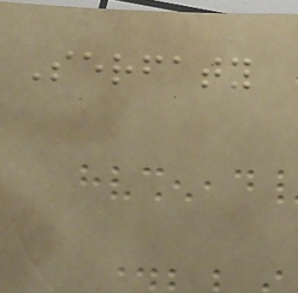Serfaty
